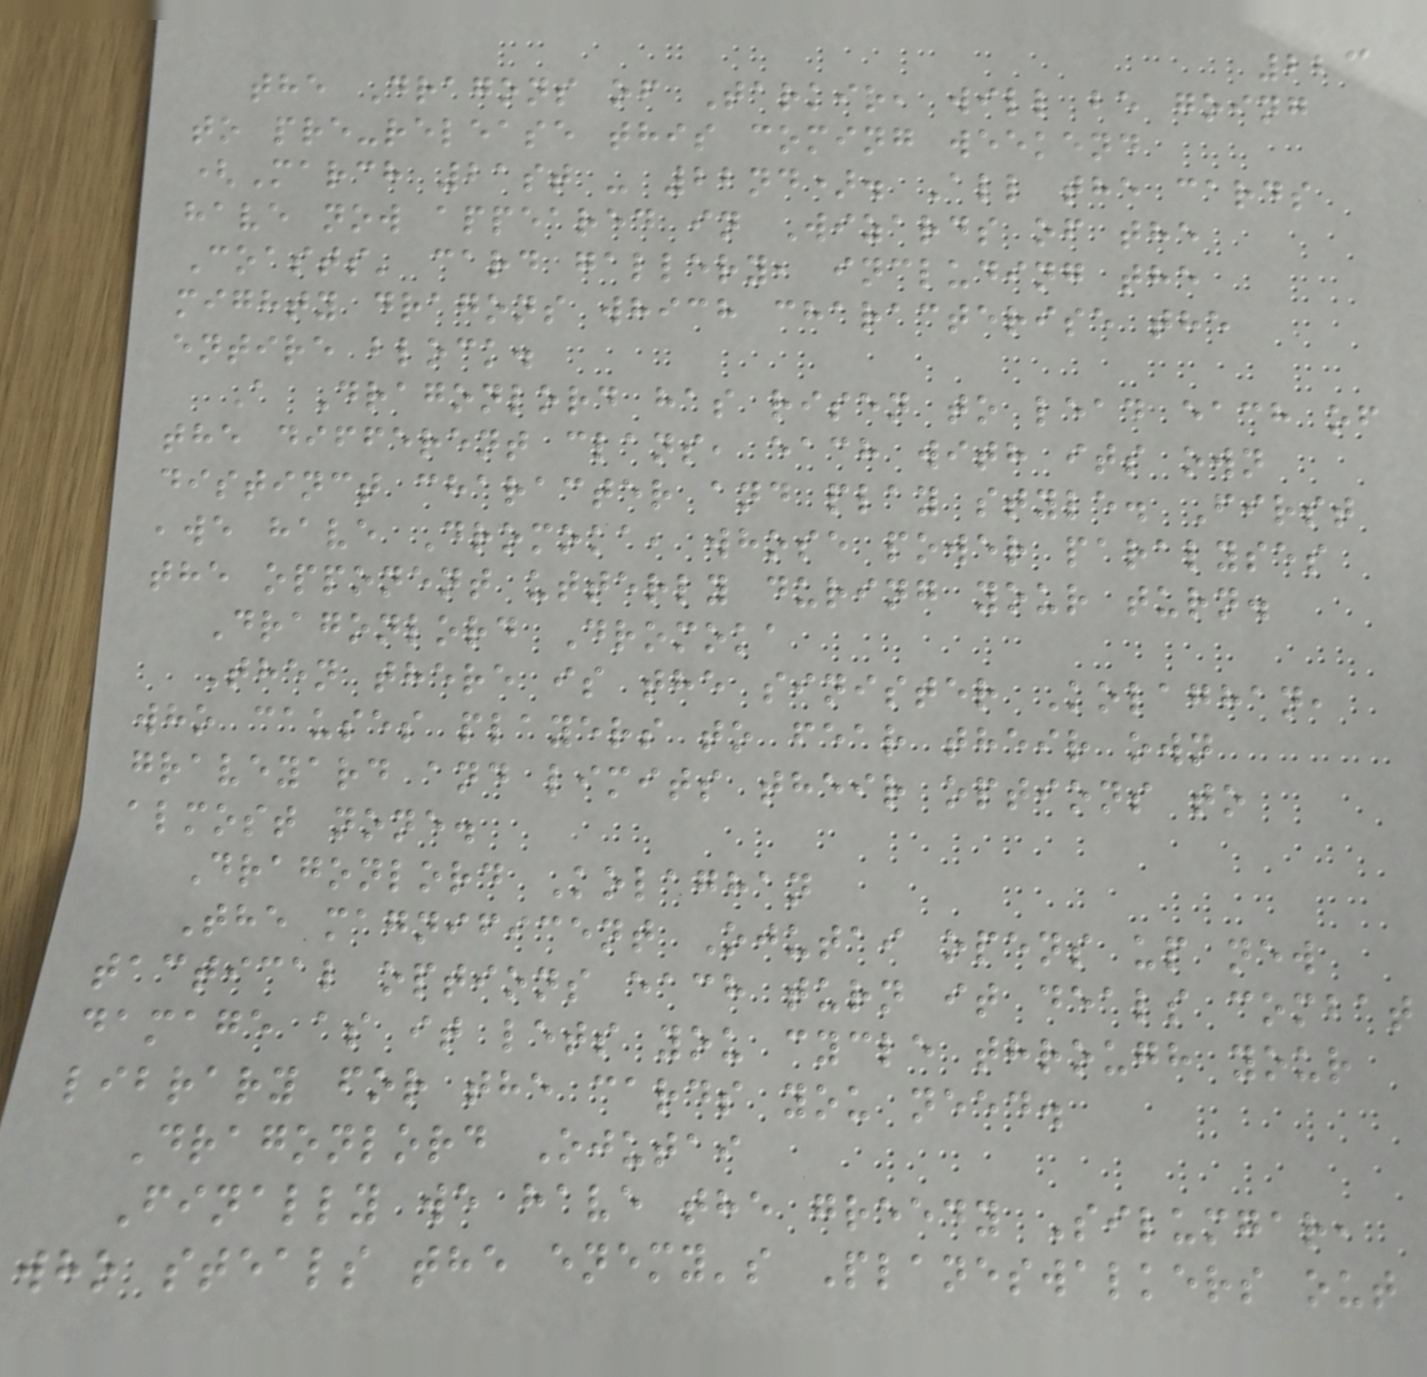223
the Dragons of Tarkir, will be going
to pre-release this coming weekend
(March 21st - 22nd). All the cards
have now appeared in Wizards of the
Coasts' card gallery, including the
mighty dragons which characterise the
entire block.
A Dragonlord has risen to lead each of
the different clans, each with its own
distinct character and play style. First
,we have Dromoka, whose power paralyses
the opponent utterly during your turn.
Dragonlord Dromoka
Then there is the sinister Kolaghan,
who causes players to fear their own
graveyard and limits their options to
almost none.
Dragonlord Kolaghan
The magnificent Ojutai opens up new
tactical options each turn it deals combat
damage as it lets you cycle through your
library for the cards you need.
Dragonlord Ojutai
Finally we have the greedy Silumgar,
who steals the enemy's Planeswalkers out
